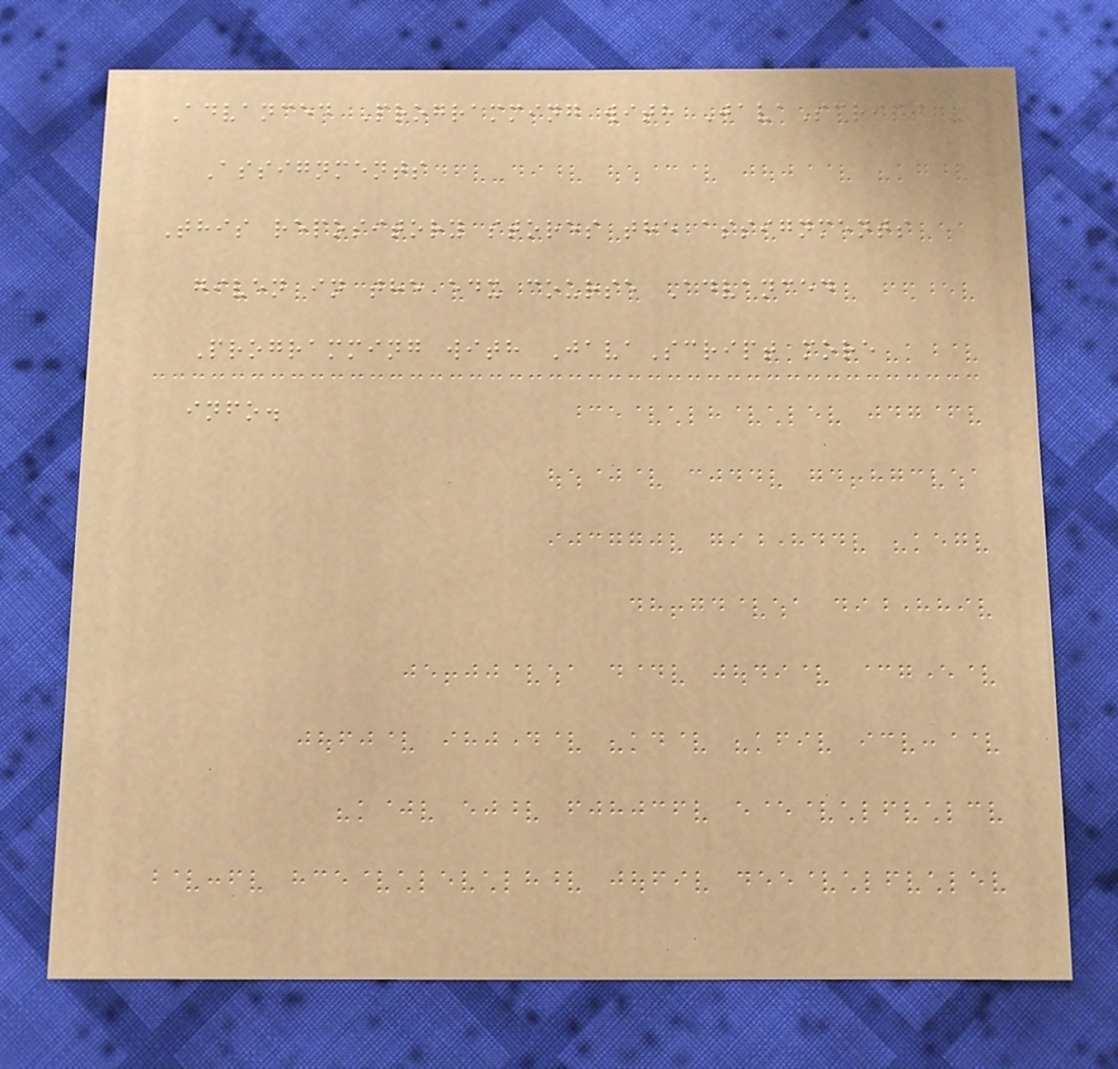Advanced Programming with JavaScript -
Assignments
This repository stores the assignments
given in the edx course Advanced
Programming with JavaScript more
info.
